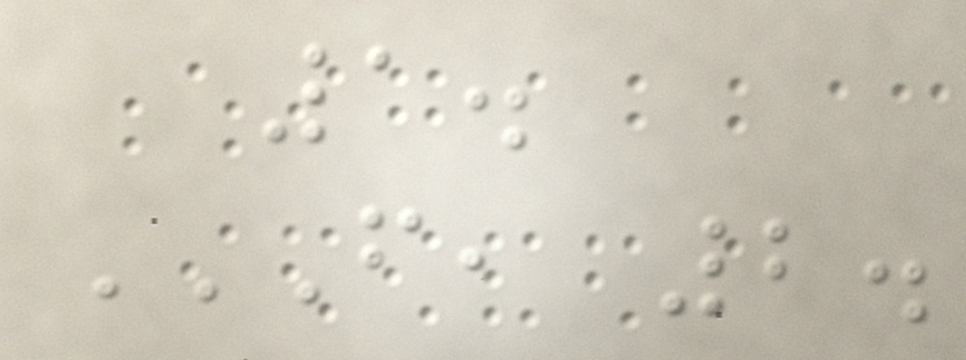1.
F, 2.
